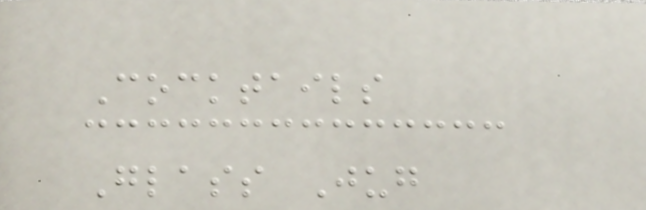Cocktails
Glass Jug
